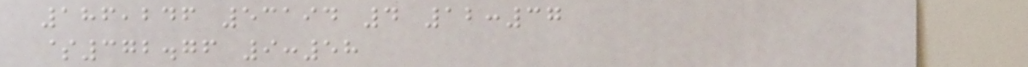186,246 53194 4 12:37
$372.76 9:58
